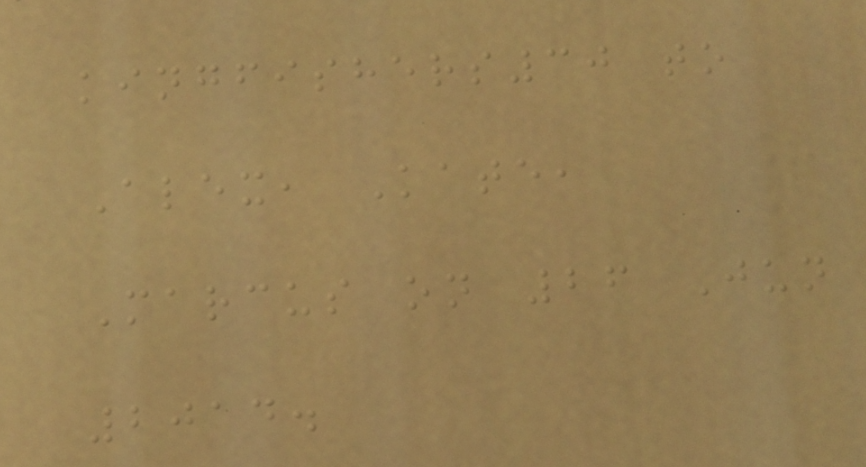kingfishers30 to
Alex, Kate,
Marcus on 26 Jun
2014.
